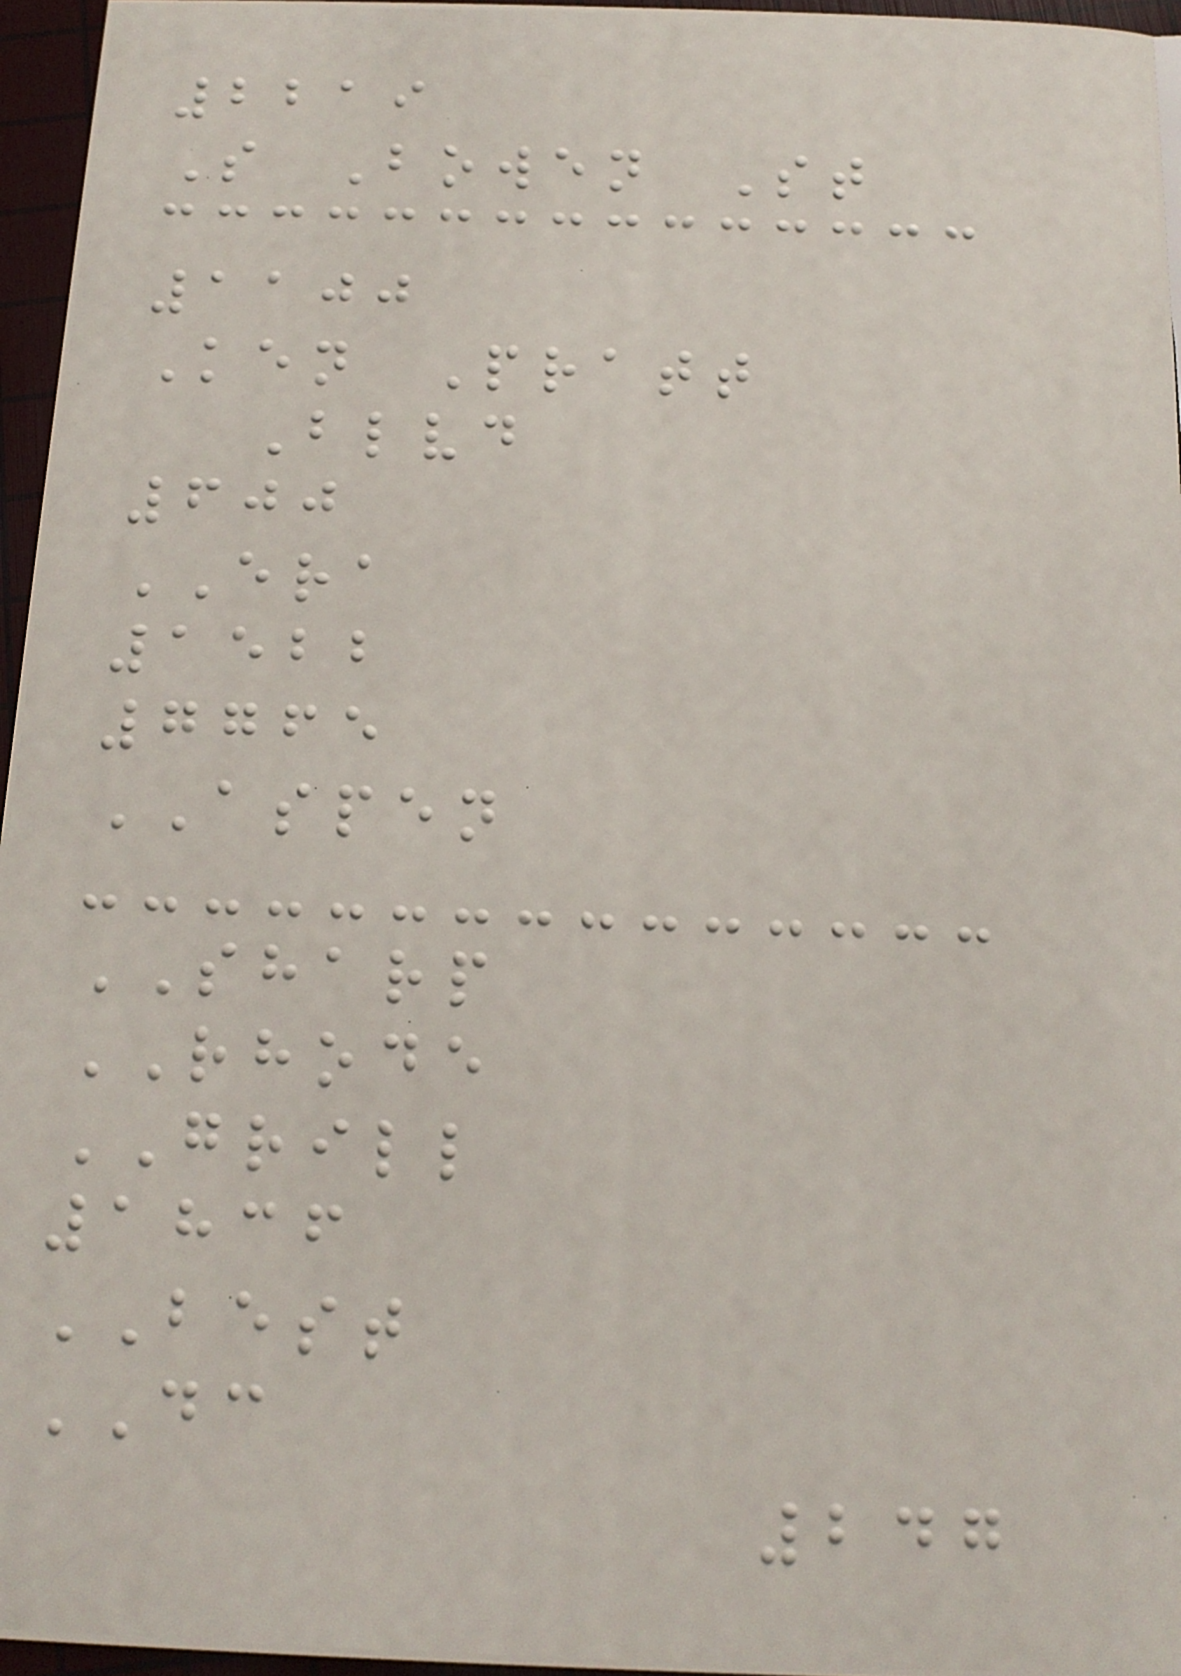2219
S Bowen St
1100
Ken Pratt
Blvd
600
ERA
1522
7765
ASPEN
SHARP
RHODE
GRILL
1836
BEST
DC
247
